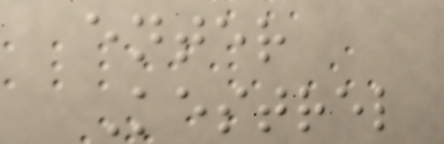enter
Kestrel
